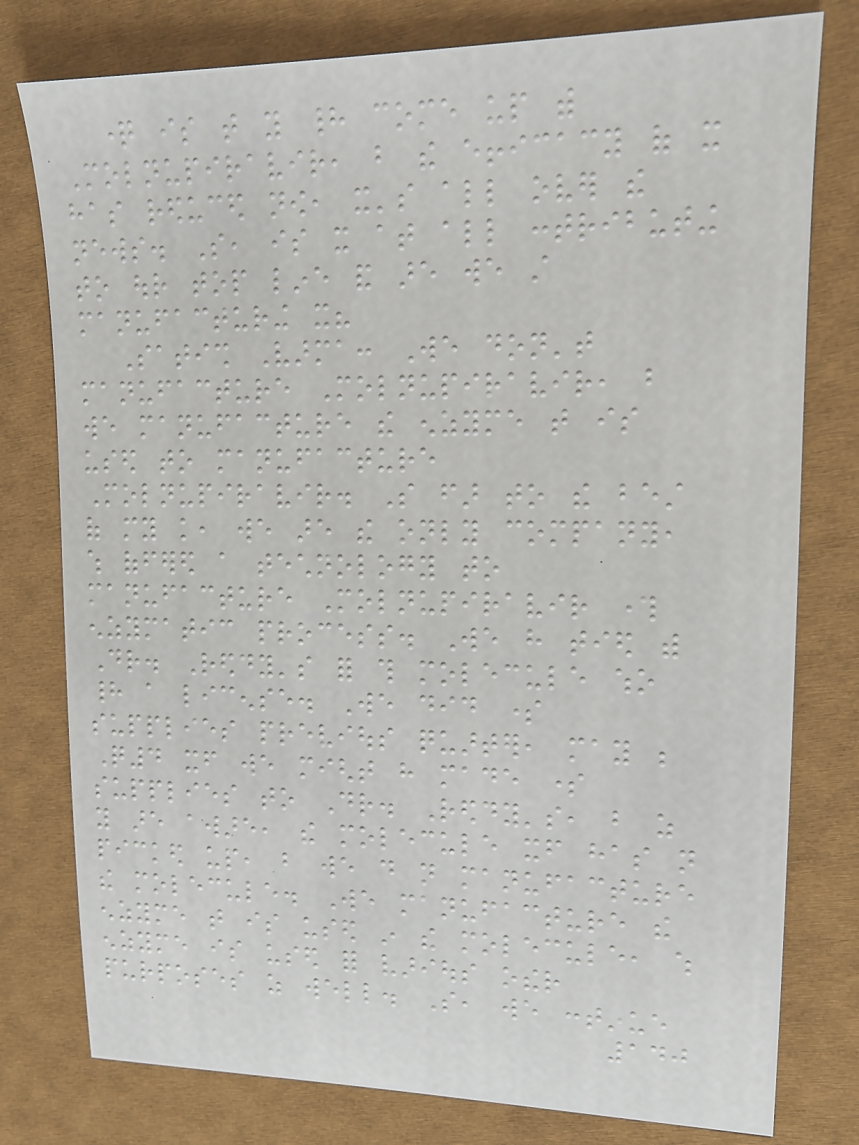question is that you had come up with
Molnupiravir, but the efficacy of it
has reduced now, it's all over the
news. So, is it at all contributing
to our top line and are we still
manufacturing it?
Satish Varma: We don't
manufacture Molnupiravir, but
we manufacture the enzyme that is
used to manufacture
Molnupiravir. So far to the best
of my knowledge, we are the only company,
which offered a technology to
manufacture Molnupiravir through
enzymatic process. We have tied with
Dr. Reddy's for this molecule who
had a license. We did some
supplies previous quarter, may be
Q4 itself we might have made some
supplies to Dr. Reddy's, but as
you are aware, the molecule itself has not
picked up, but we do not manufacture
the molecule. We manufacture the
enzyme that is used in the molecule, which
enzyme is used for various other
purposes as well. So, we continue
140
